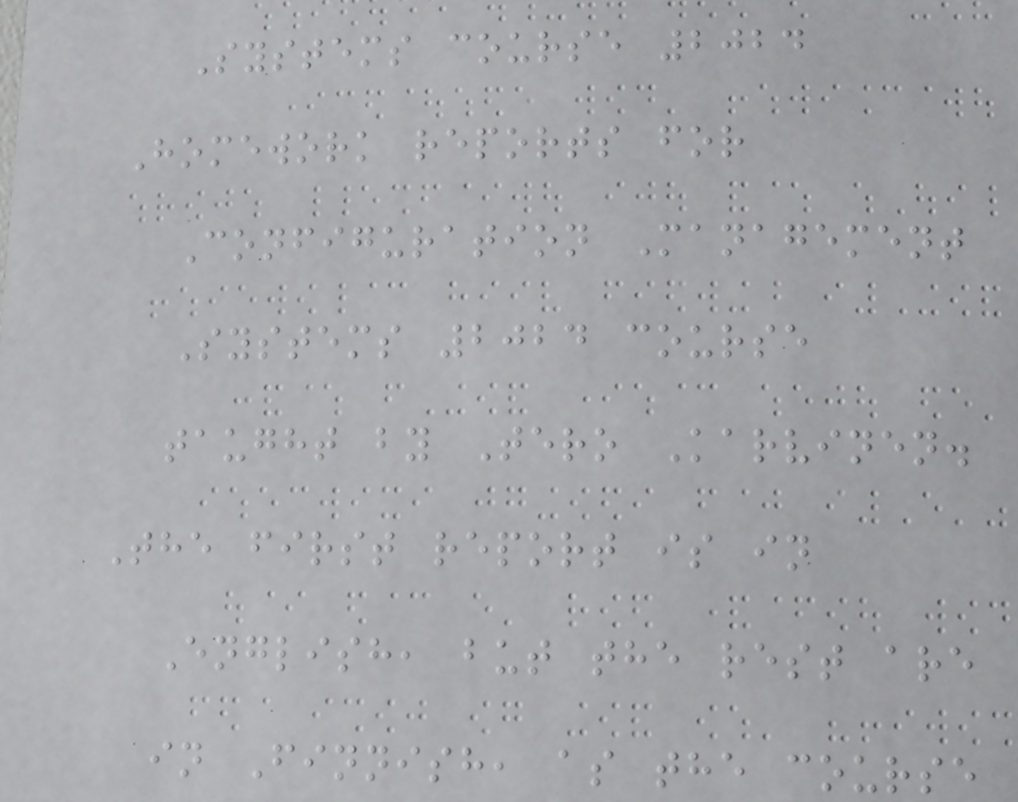Systems course 2024
Homework reports for
Configuration Management
Systems 2024 course
taught by Tero Karvinen.
The first report is in
English, but the rest are
in Finnish, as the course
